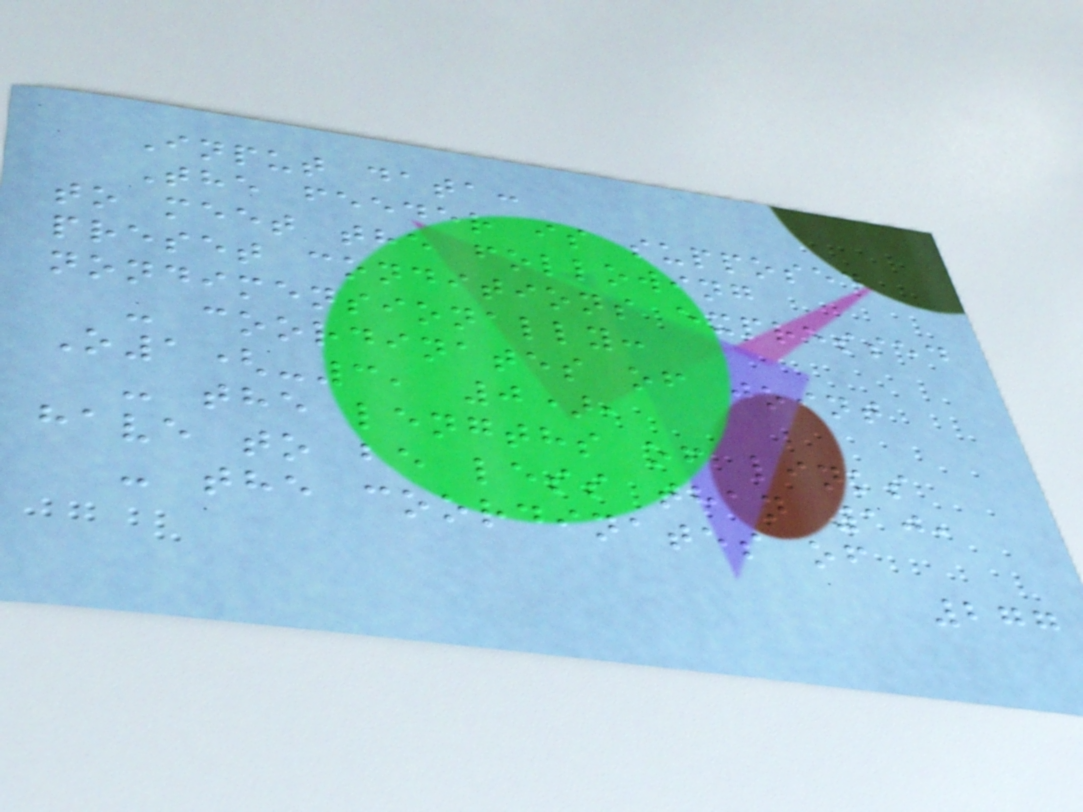Input data:
The feeder is supposed
to meet the following
preset conditions expressed
nondimensionally:
- coordinates of joint
O1(-3, 0),
- the lengths of links
have to be less than 10,
- the coordinates of
277
